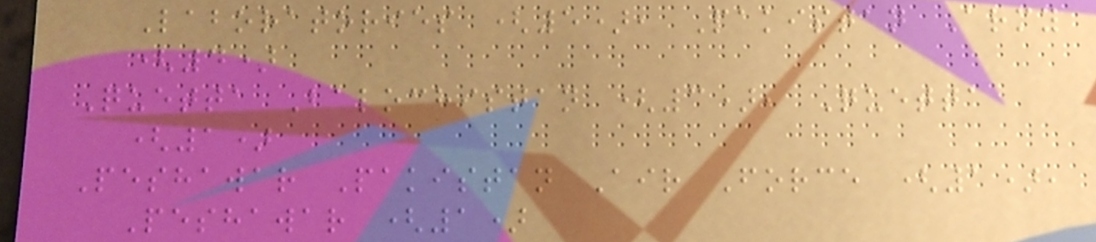Laboratories (5), Pakistan Army
(4)
Quetta Balochistan (3), Quetta
(1)
Peshawar Pakistan Air Force (1),
Peshawar (1)
